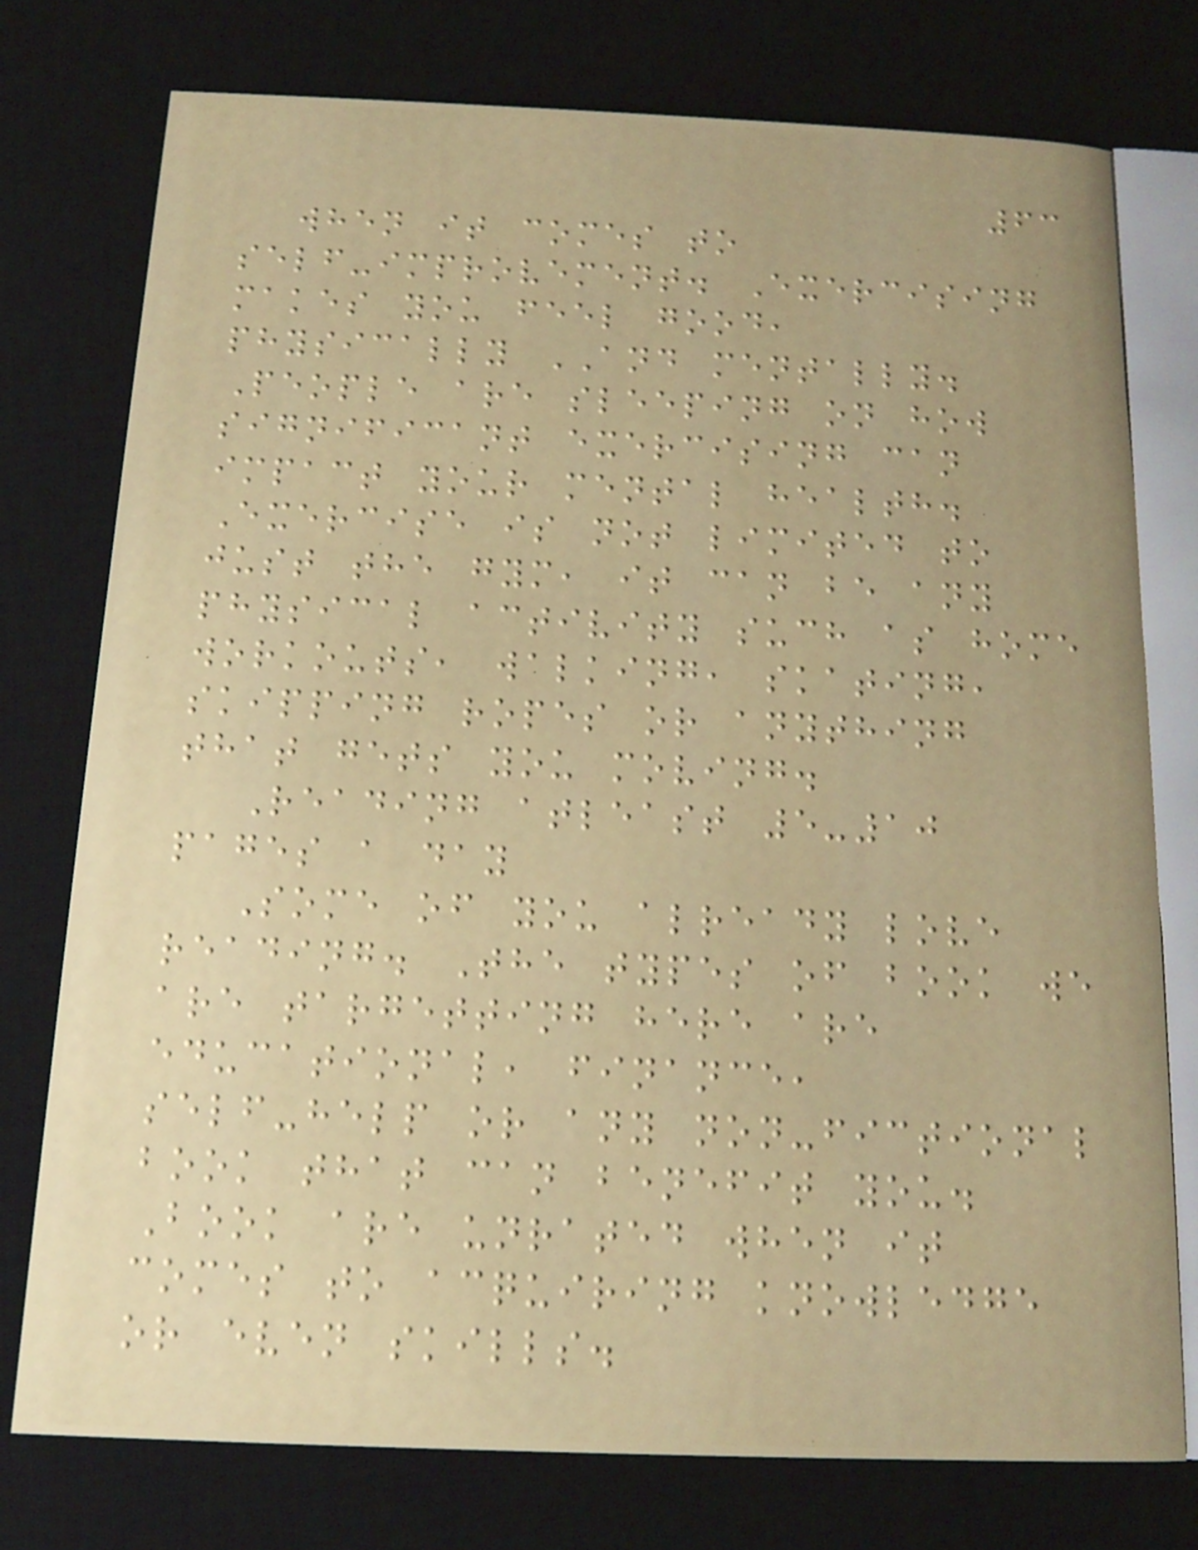63
when it comes to
self-improvement. Exercising
makes you feel good,
physically AND mentally.
People are sleeping on how
significant exercising can
impact your mental health.
Exercise is not limited to
just the gym, it can be any
physical activity such as home
workouts, walking, skating,
skipping ropes or anything
that gets you moving.
Reading atleast 5-10
pages a day
Some of you already love
reading. The types of book we
are targetting here are
educational, finance,
self-help or any non-fictional
book that can benefit you.
Book are unrated when it
comes to acquiring knowledge
or even skills.
